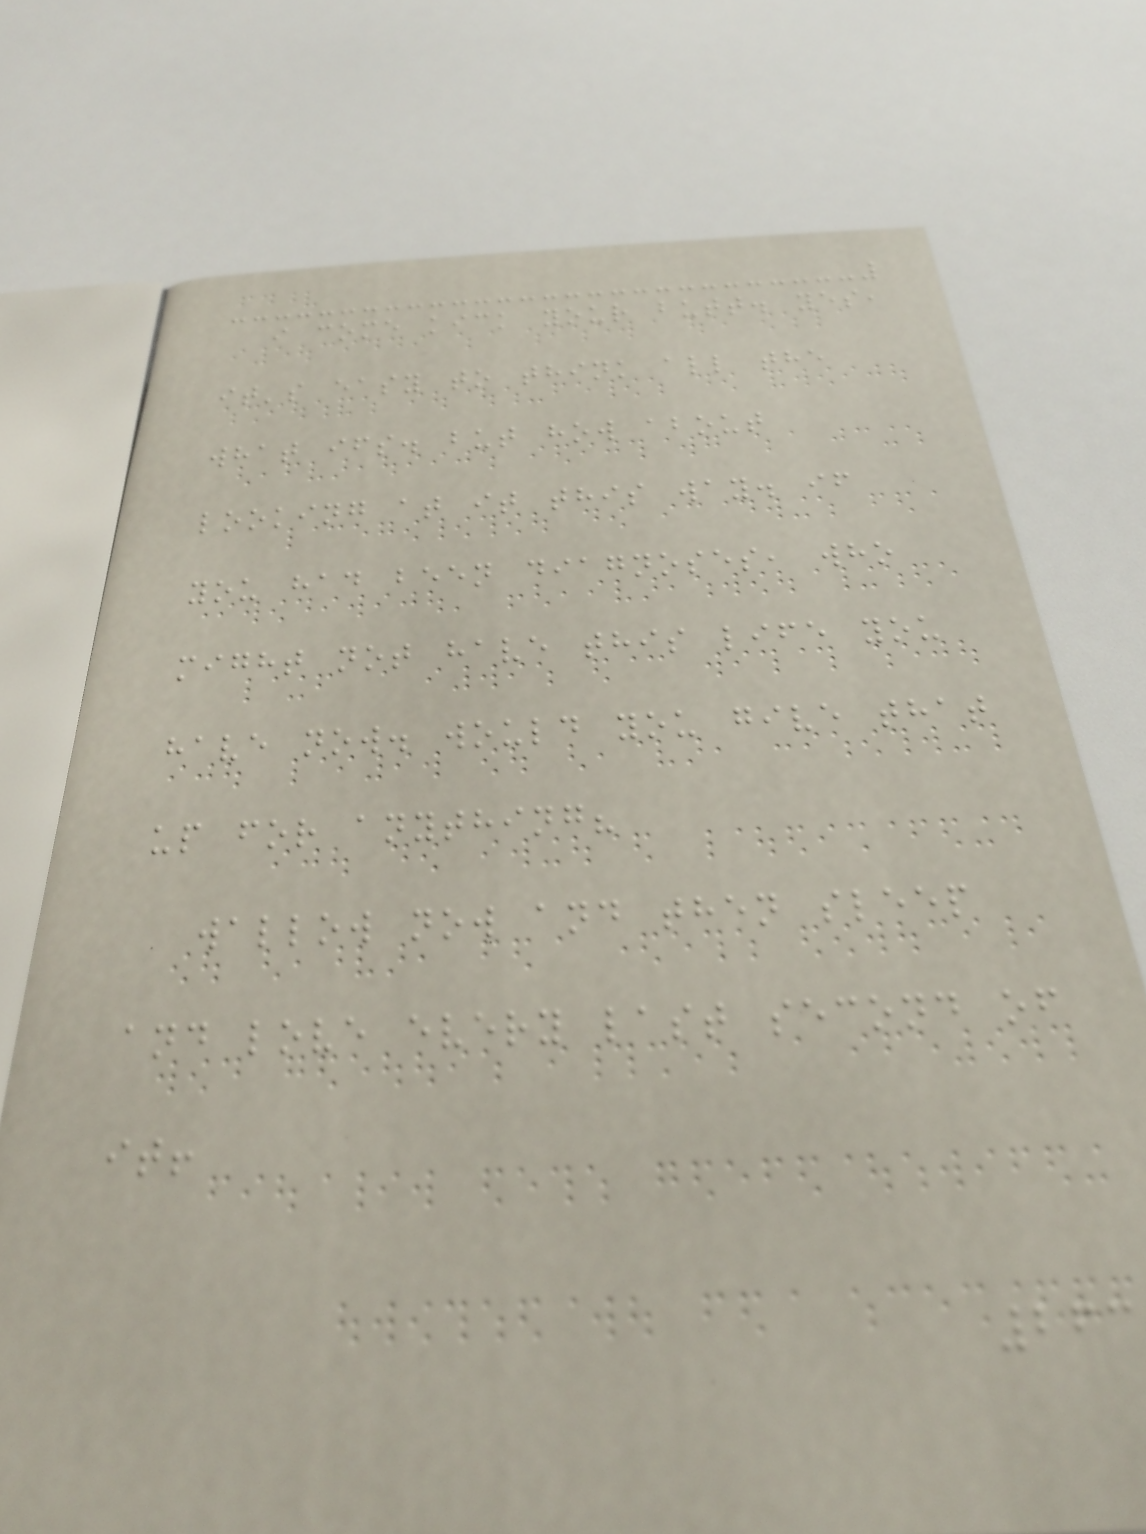i come kick your butt. yes,
it's easy to think all the
what ifs. but how about
looking at it this way. if
you had been diagnoses, who
might not have this life you
have now. would you give that
up for anything?
wallow now and then sleep
and love every last second of
it!
263
